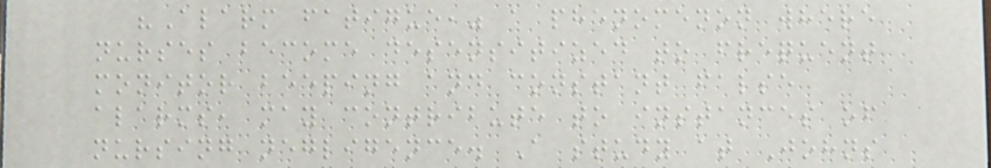"Alarm fatigue," a phenomenon where
nurses become desensitized to frequent
monitor beeping and constant false
alarms, may contribute to instances of
nursing negligence. A study at Johns
